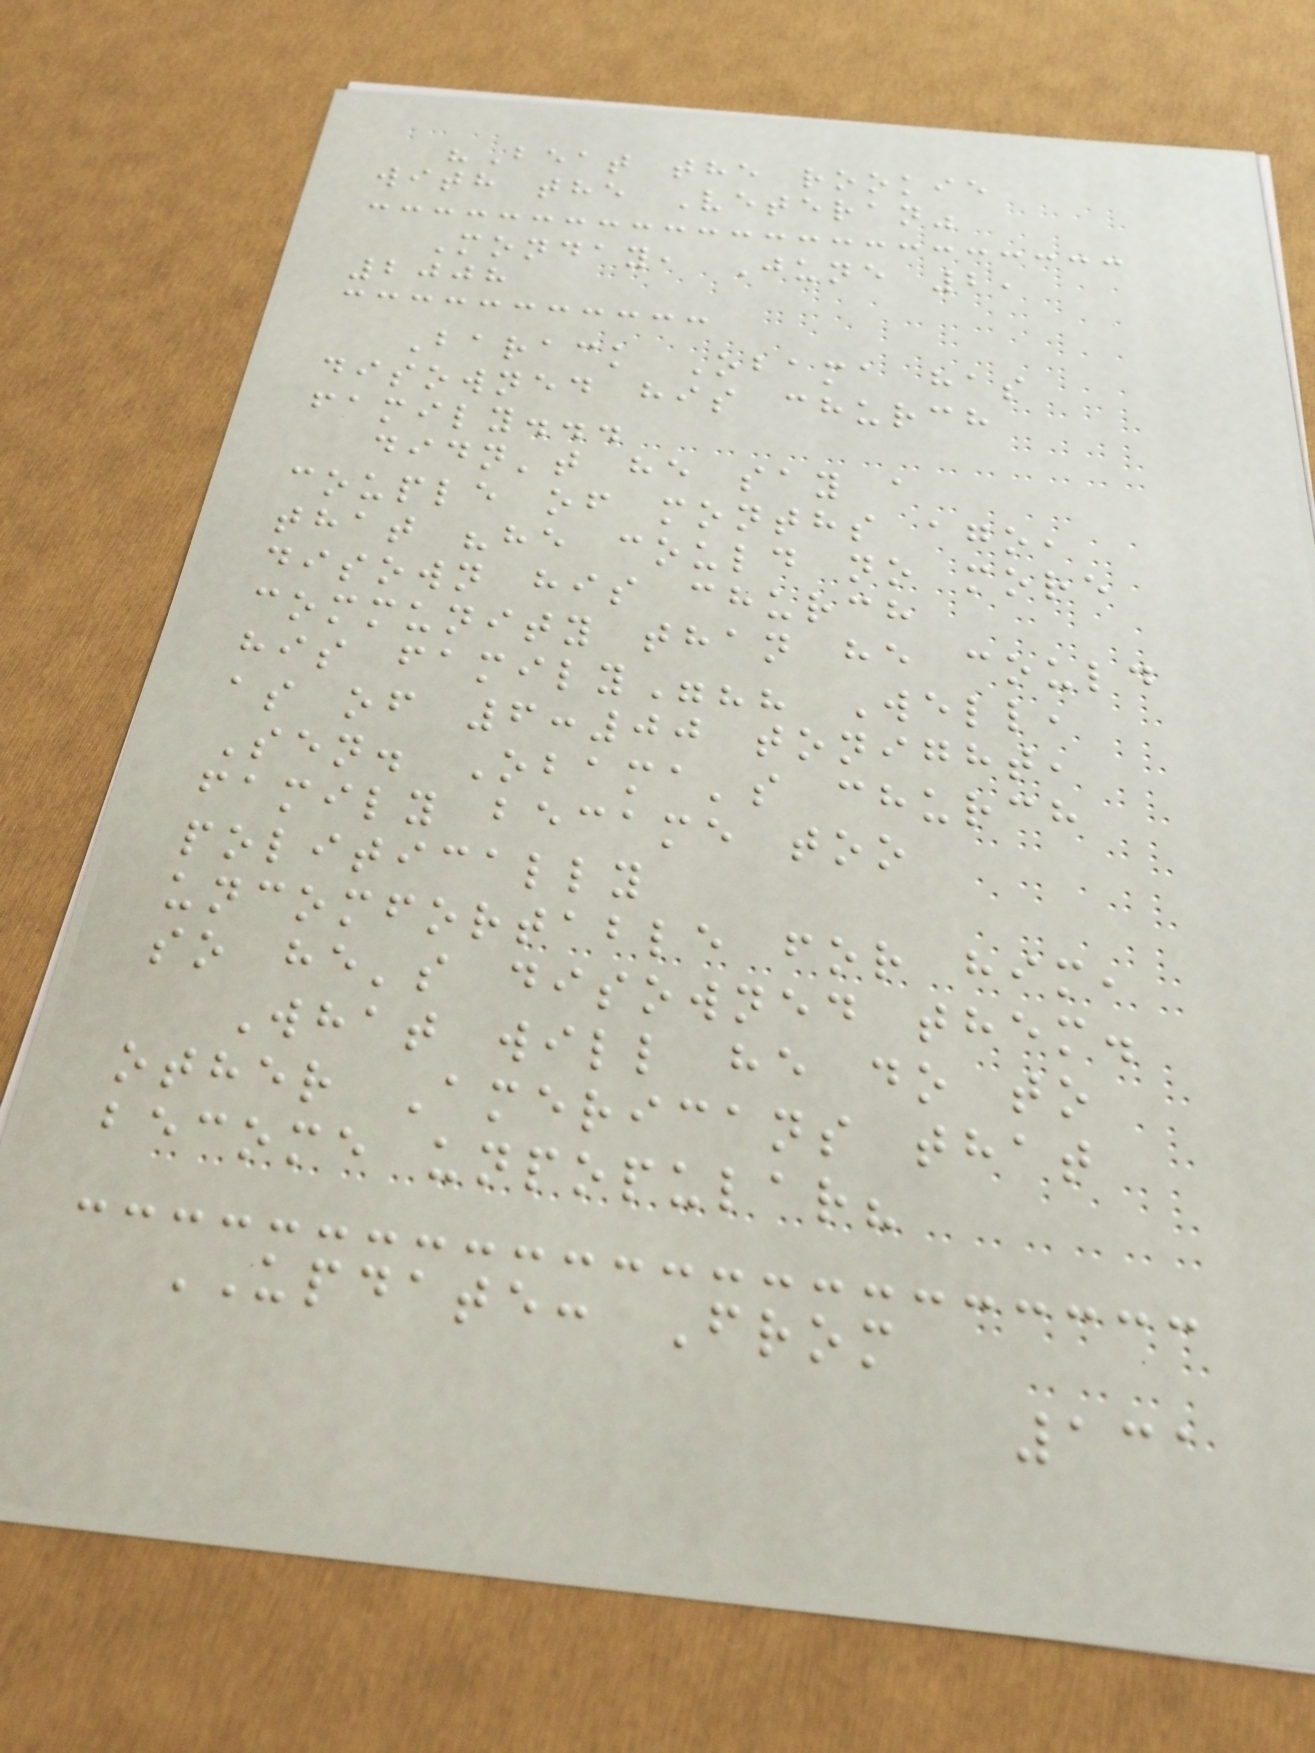"Beat the rookie
with the Veteran"
Monday, June 2,
2008
Barack Obama has
disowned his church
family...
didn't he say a
couple of months ago,
that "he could no more
disown his church
community than he could
his family"?? Well,
as of 6:00 tonight,
Sen. Obama's church
family became too
politically
uncomfortable for him,
so he's disowned them.
What will he do to
other Americans that
become unpopular?
UPDATE: From
131
